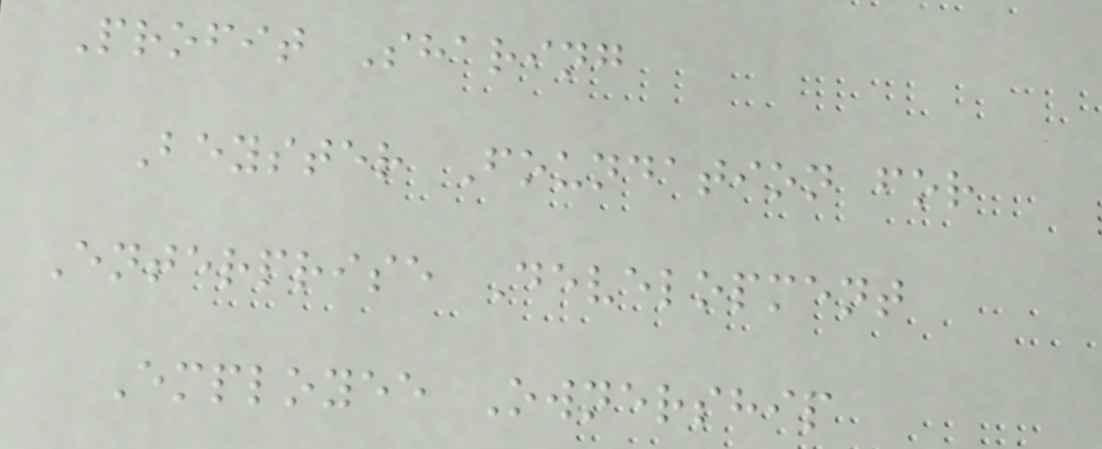Profit Sharing
Beyster Foundation for
Enterprise Development
Employee Ownership
